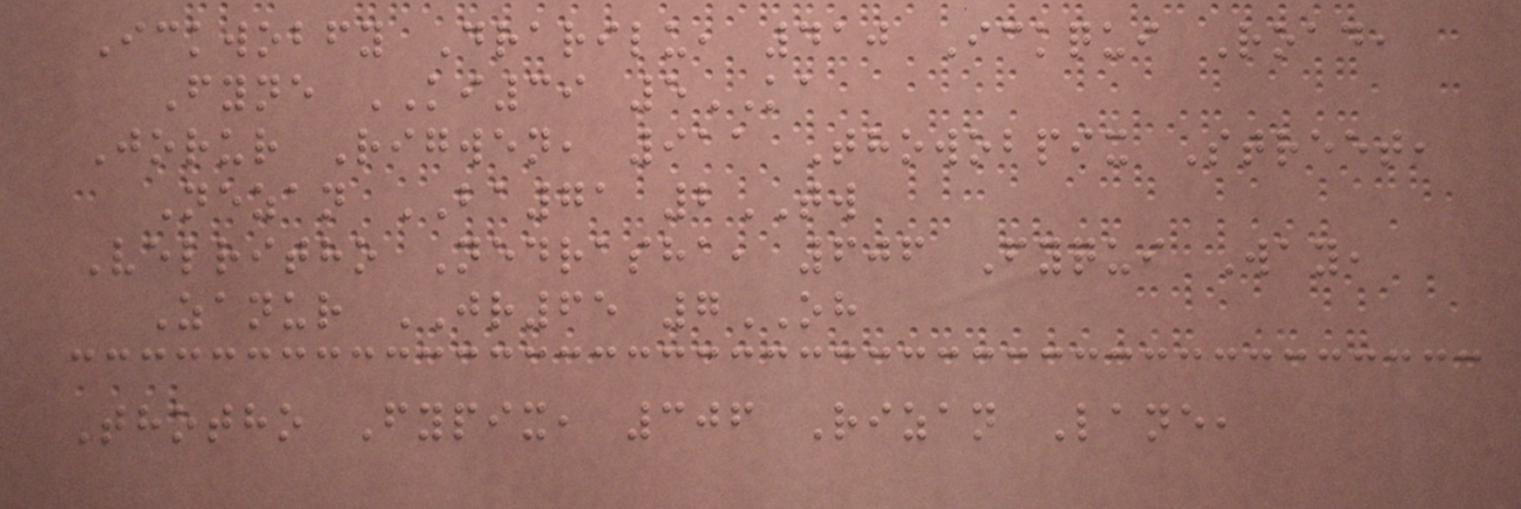Ickwobfy Drarilu, 410 Ickqui Road,
Fyne KI39 5KA
Jorur Rigwen, 911 Thowobpix Street,
Nezan BA71 2TW
Velritho Nedrasha, 606 Fyqui Way,
Zanur JR65 7OH
Thotho Fypix, 306 Rizan Lane,
